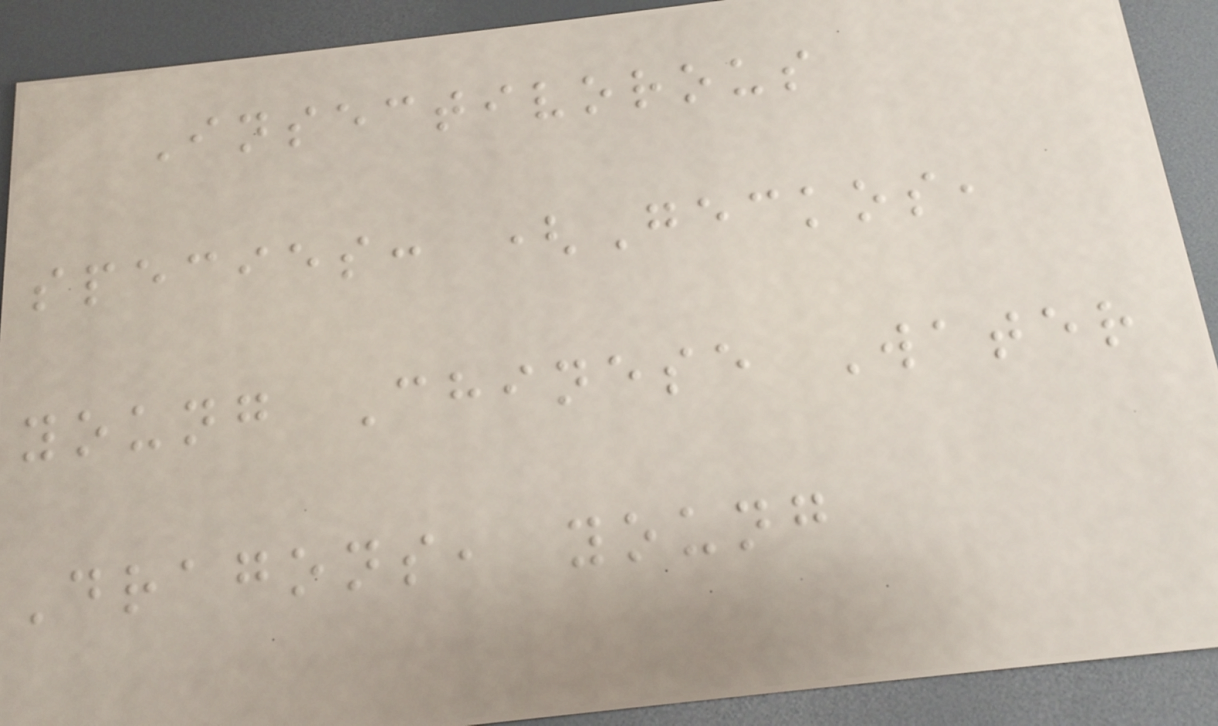Insectivorous
species: (Geckos,
young Chinese Water
Dragons, young
